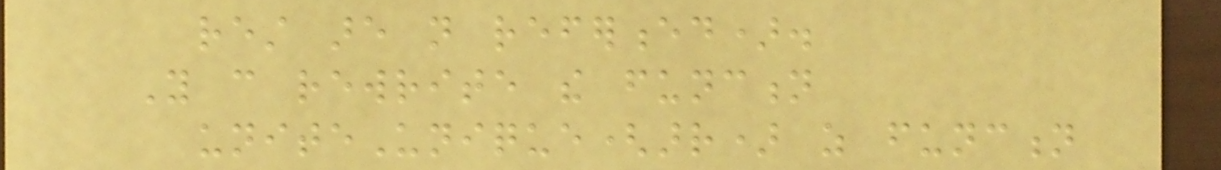rest are not referenced).
You can rewrite the function
uniteUnique(arr) as function
